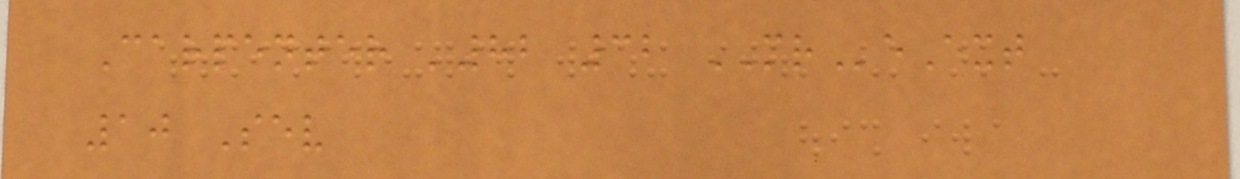Carpenter '82 32 MReExt
10 Sev
